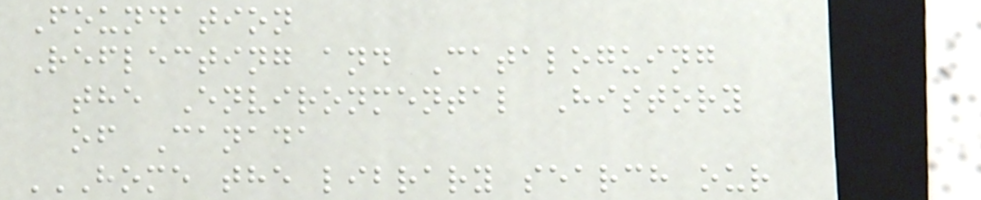Foundation
Reflecting and Cataloguing
the Environmental History
of Canada
HOME THE LIBRARY SEARCH OUR
